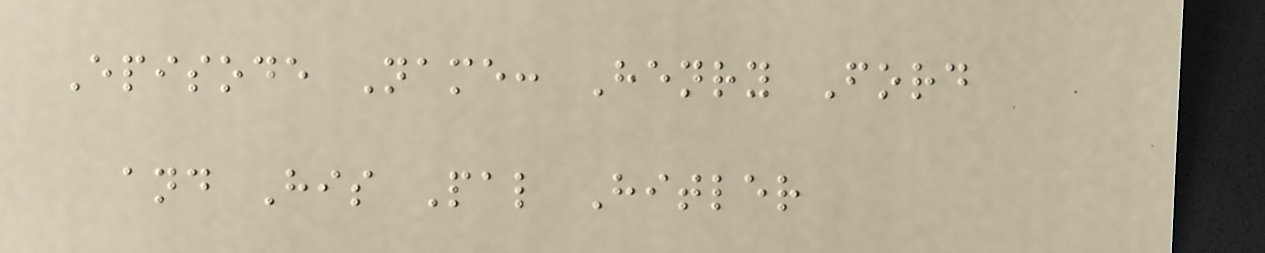Episode Name: Henry Ford
and His Pal Hitler
